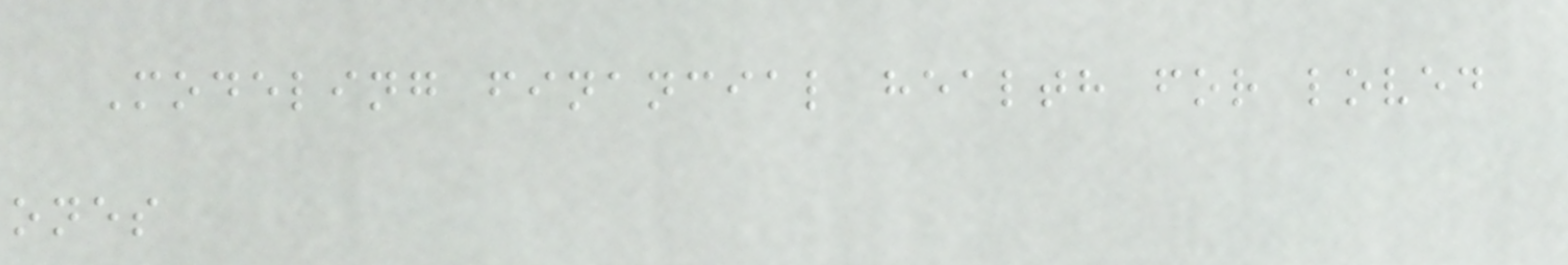Modeling financial health for loved
ones
